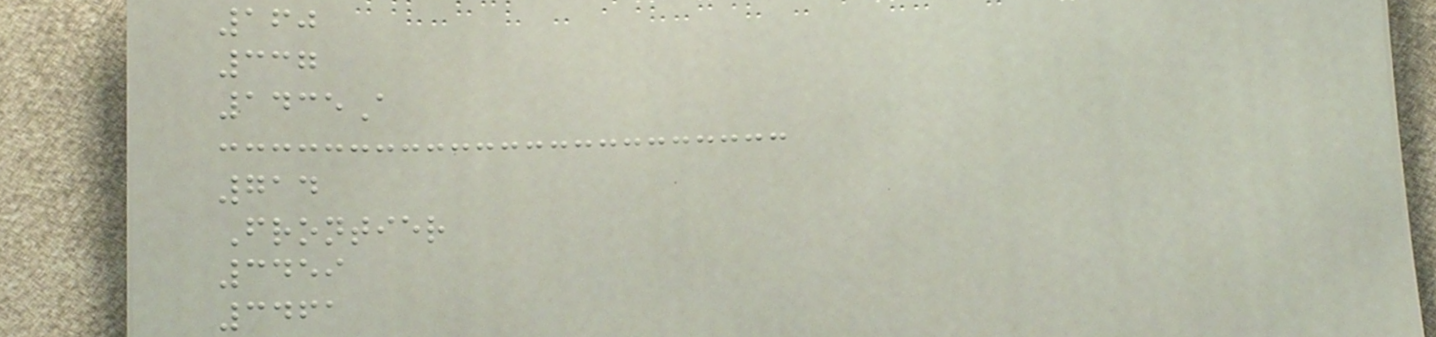160
337
1435A
714
Frontier
3459
3461
